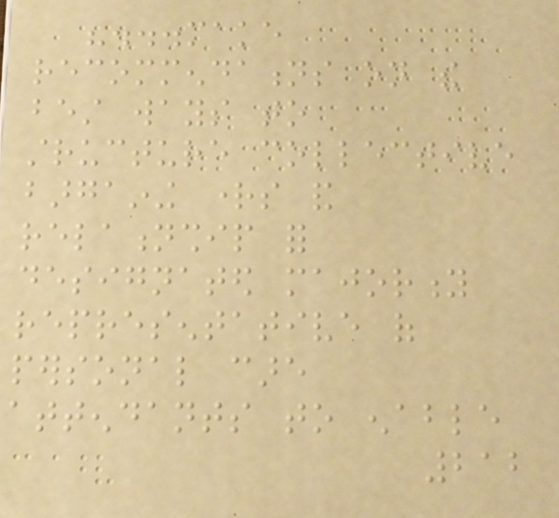"...make
recommendations on the
best ways to
structure collective
bargaining rights and
relationship for
designated majority
representative of
personal care
attendants to enable
212
